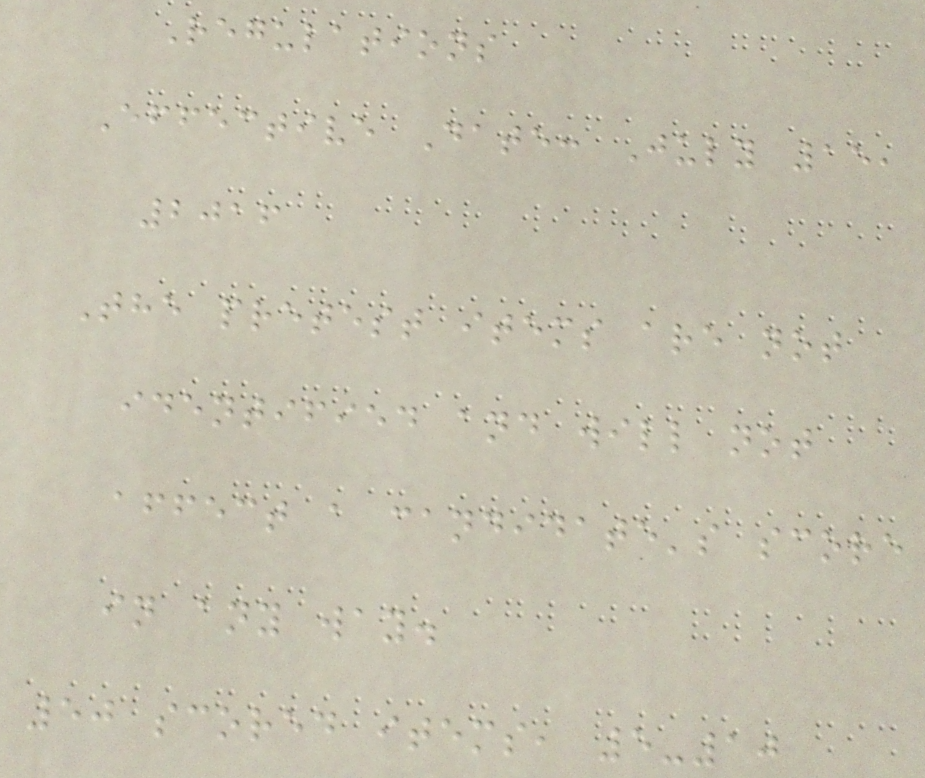Regulations
Effective Date: July 15,
2016
The pretest items are not
identified and will not
affect a candidate's score
in any way.
50 scored items, 5-10
